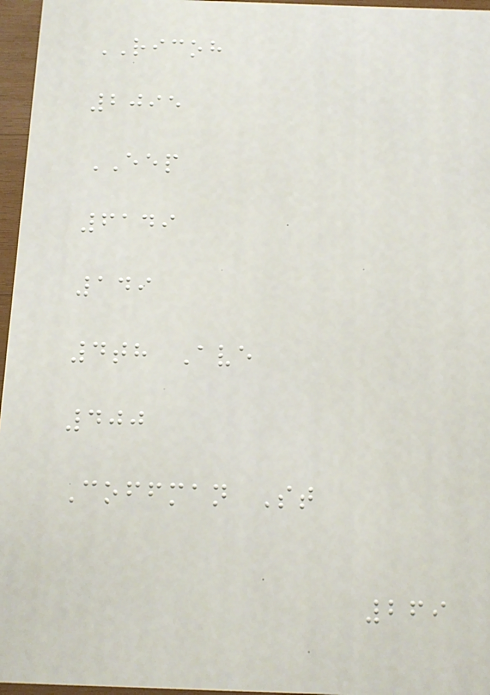RICOH
2095
EEP
6149
149
4th Ave
400
Coffman St
269
